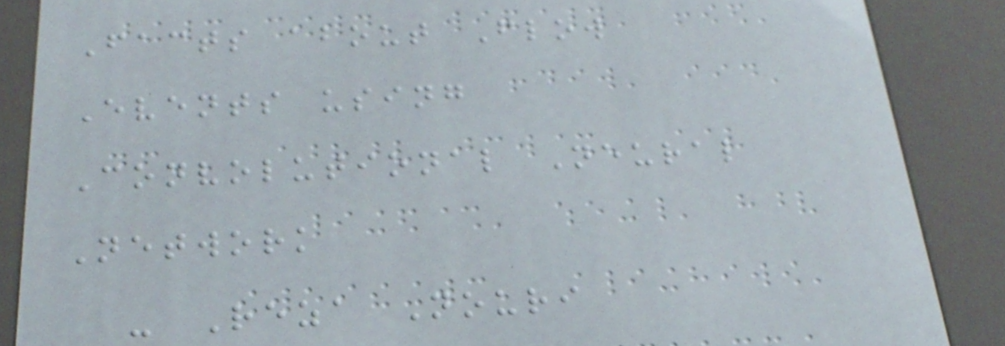Facts about Flow
Events using
Convolutional Neural
Network
- Reza Nouri
